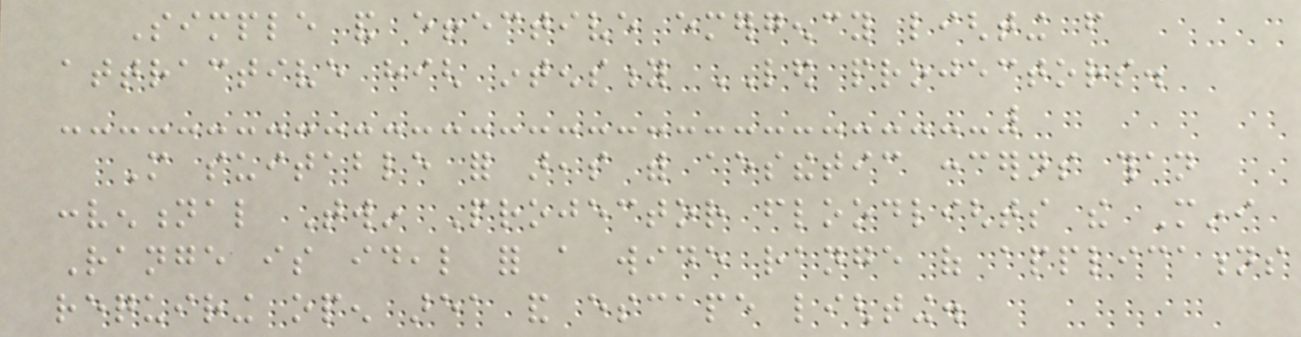Simple and effective emergency lighting from
attractive high intensity LED projectors.
More suitable for areas with aesthetic concerns than
conventional Twin Projector floodlights the Mini
Range is ideal for a wide range of applications
requiring open area and escape lighting.
